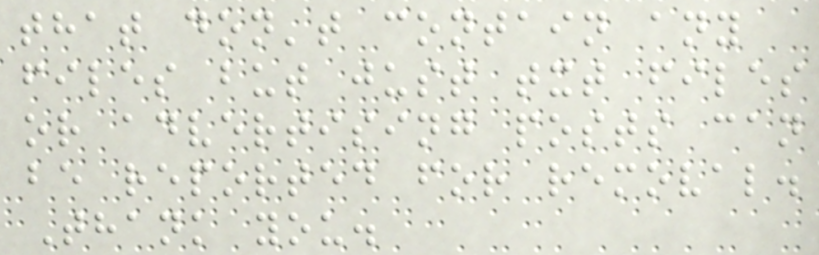that don't contain any
files but just txt files
or advertising posts can
be reported for removal.
Thank you.
